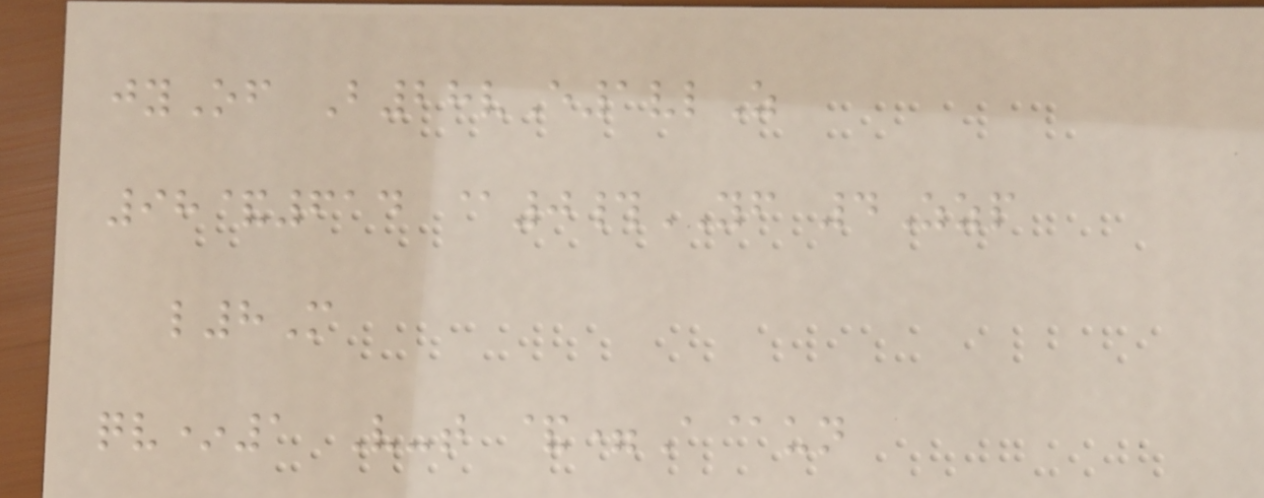jyOf B28vE1vlZ
98&614 @0#YF 4Zzp
l8M
qv*1 V-t &=A@un
